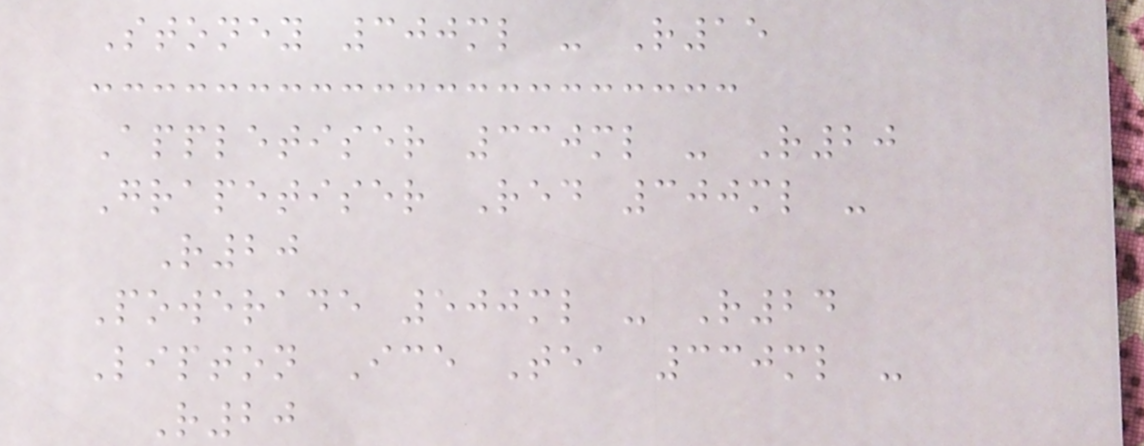Stoney 300ml - R15
Appletiser 330ml - R20
Grapetiser Red 300ml -
R20
Powerade 500ml - R24
Lipton Ice Tea 330ml -
R20
